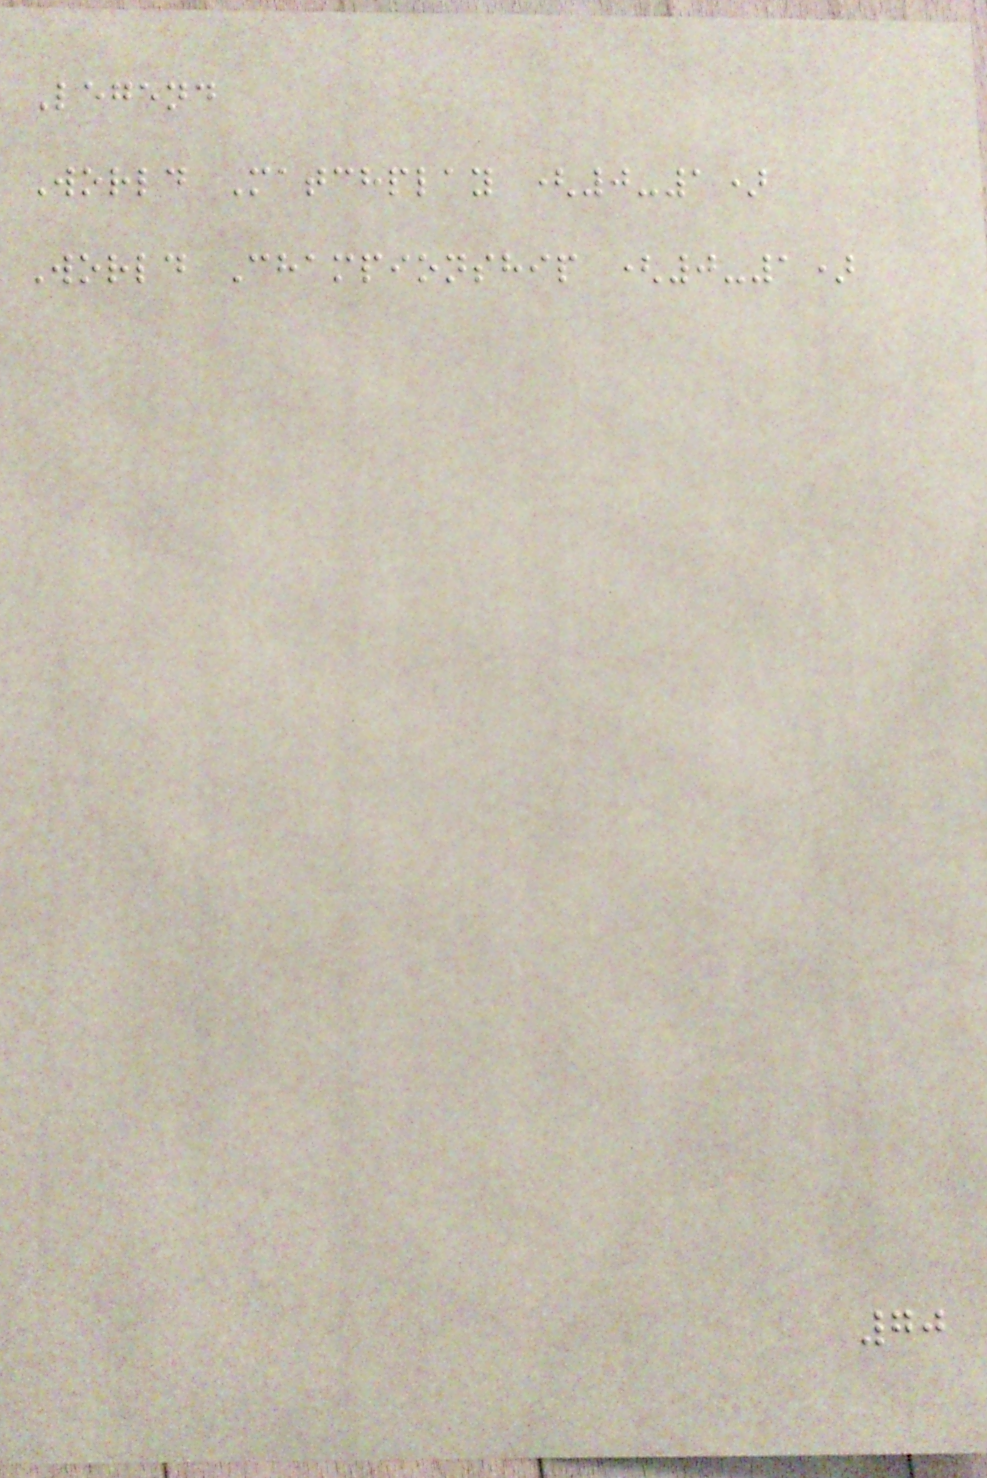Legend
World Matchplay (0-1)
World Championship (0-1)
70
